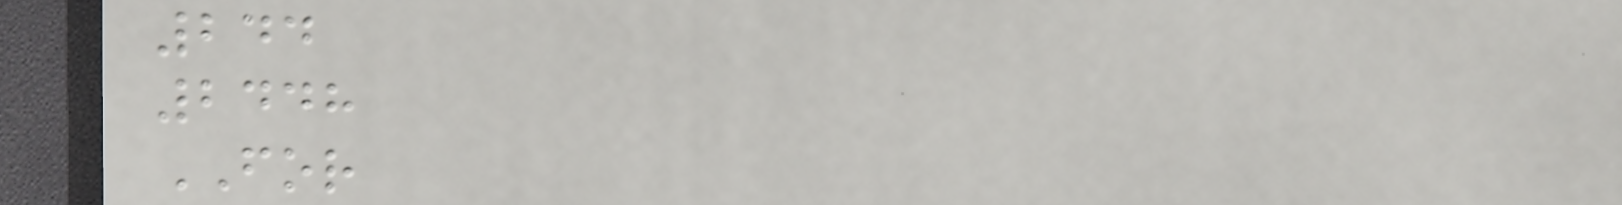244
2448
FOR
